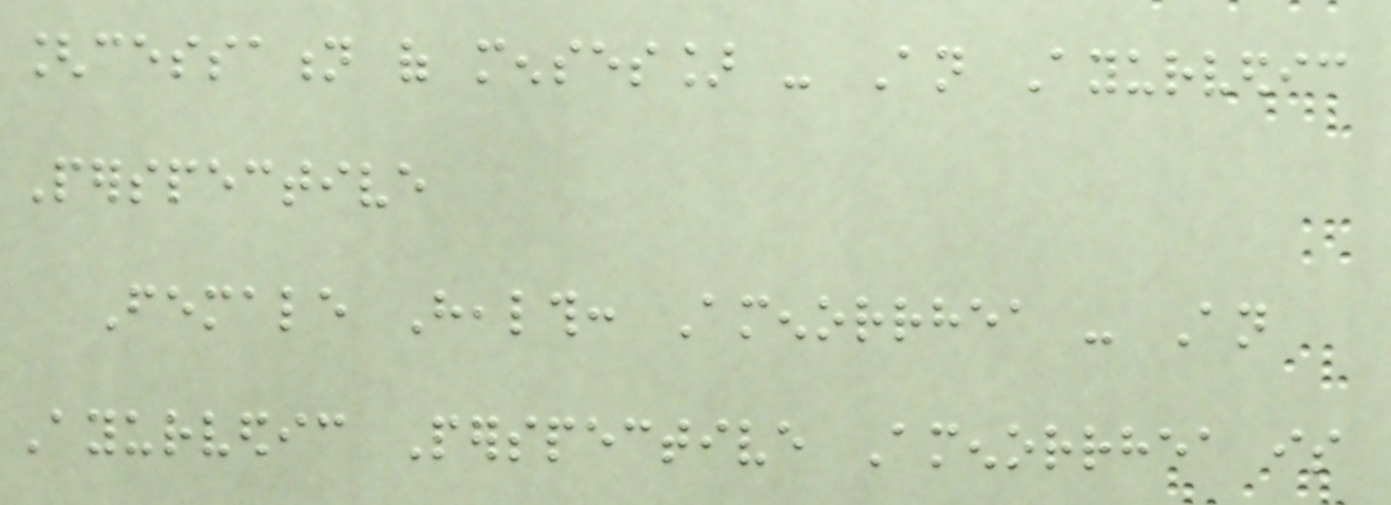[cessation of menses] - An Ayurvedic
Perspective
Female Health: Amenorrhea - An
Ayurvedic Perspective Amenorrhea is
